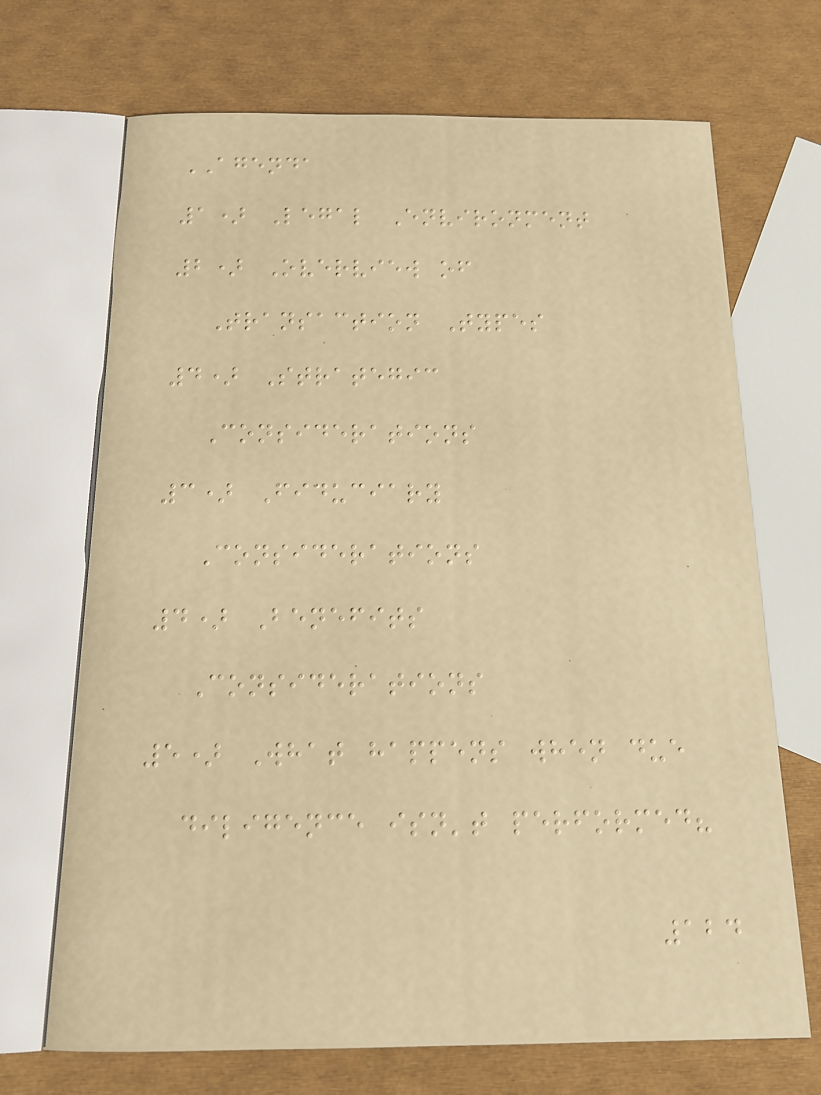AGENDA
1) Legal Environment
2) Overview of
Transaction Types
4) Strategic
Considerations
3) Fiduciary
Considerations
4) Benefits
Considerations
5) What happens when due
diligence isn't performed?
124
